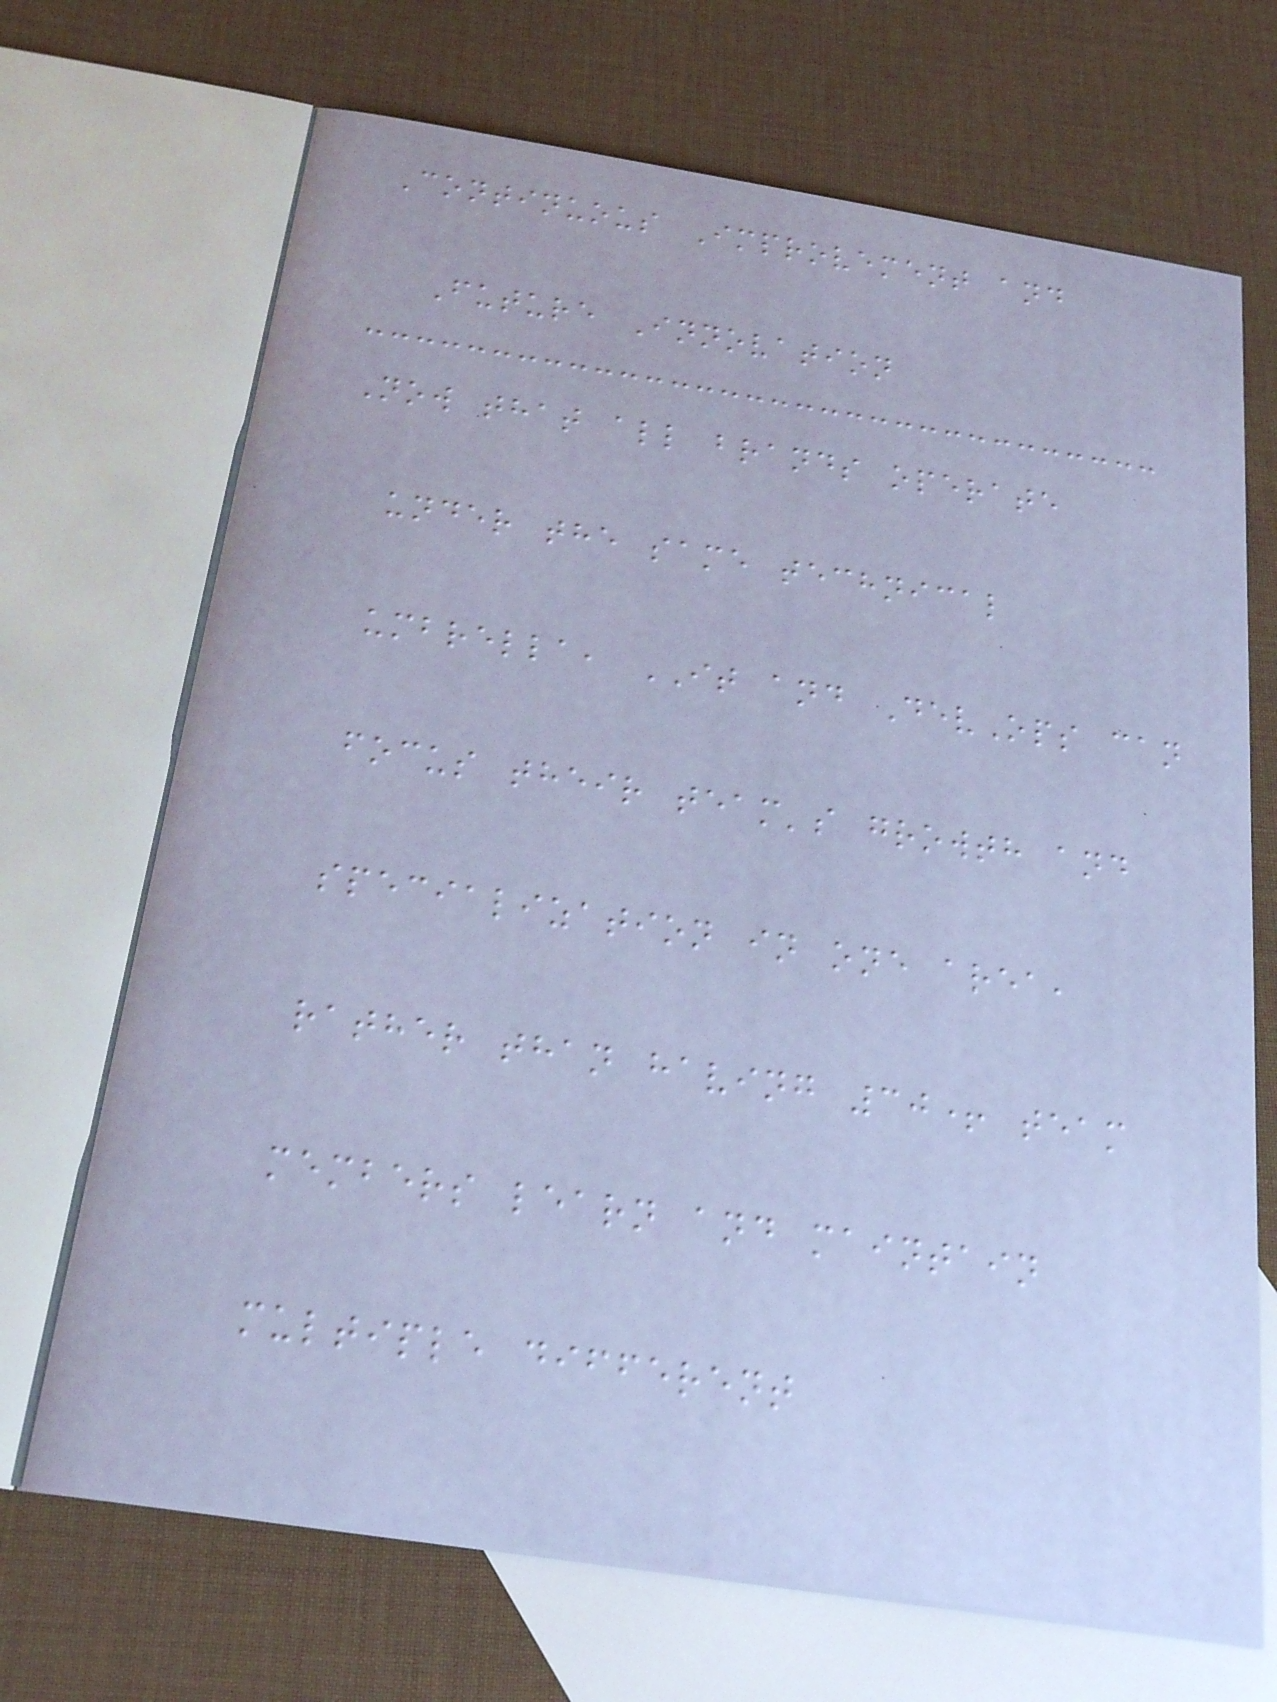Continuous Improvement and
Future Innovation
Now that all brands operate
under the same technical
umbrella, IT and DevOps can
focus their team's growth and
specialization in one area,
rather than having 30+ team
members learn and maintain
multiple different
